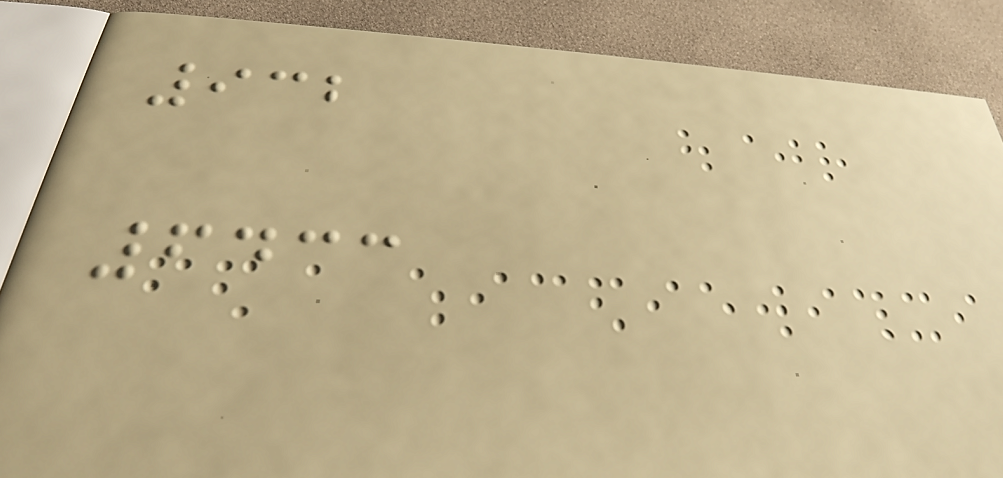932
6433
